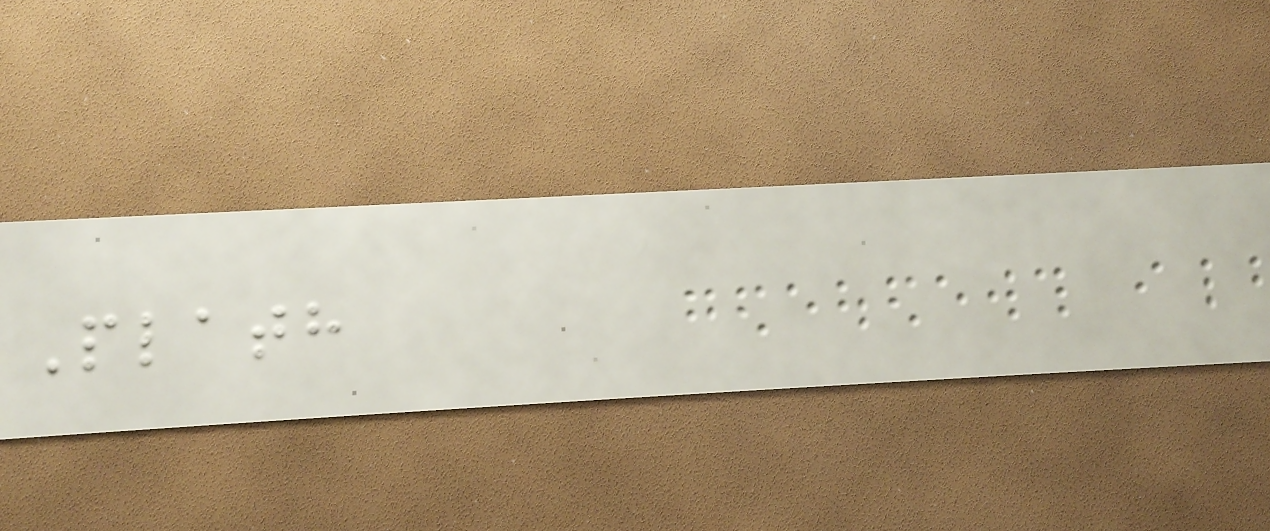Plath
